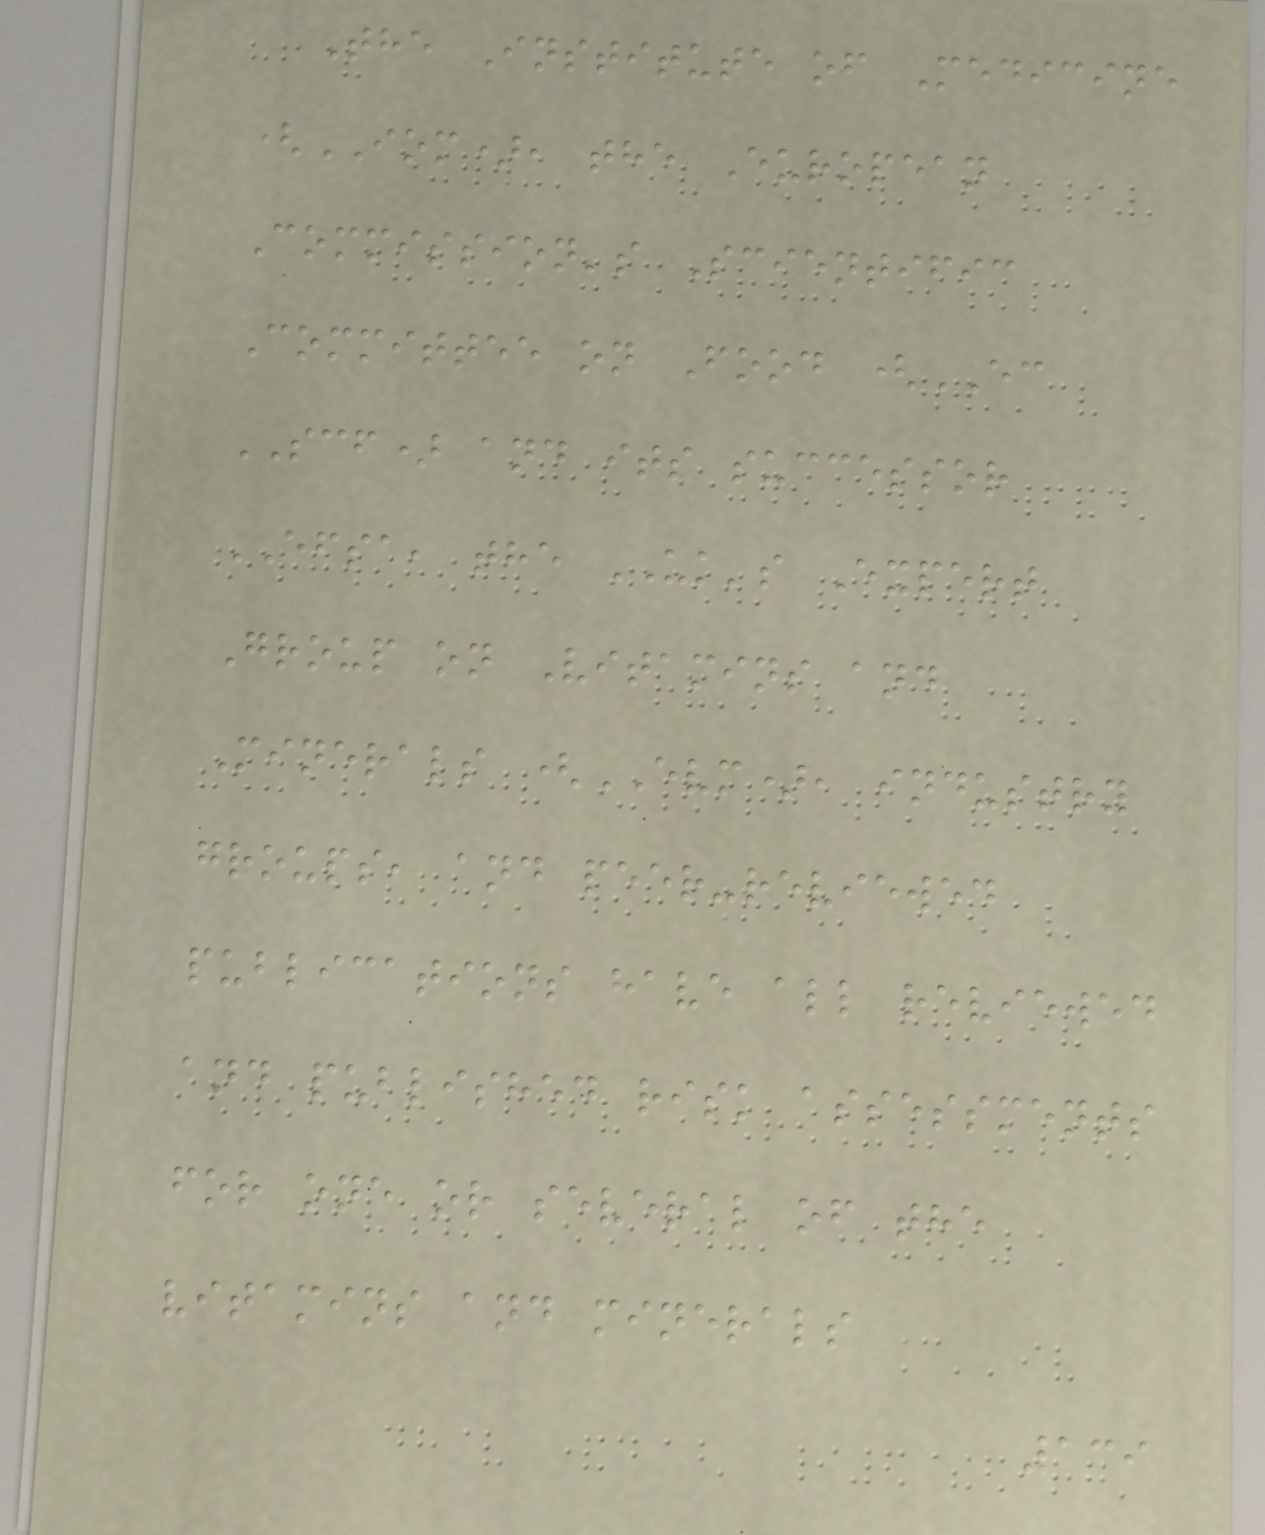The Institute of Medicine
(IOM), the European
Commission's Scientific
Committee on Food (EC
SCF) and its successor
EFSA, the UK's Expert
Group on Vitamins and
Minerals (EVM), industry
groups, and peer-reviewed
publications have all reviewed
and published risk assessments
for one or several of the
vitamins and minerals
139
